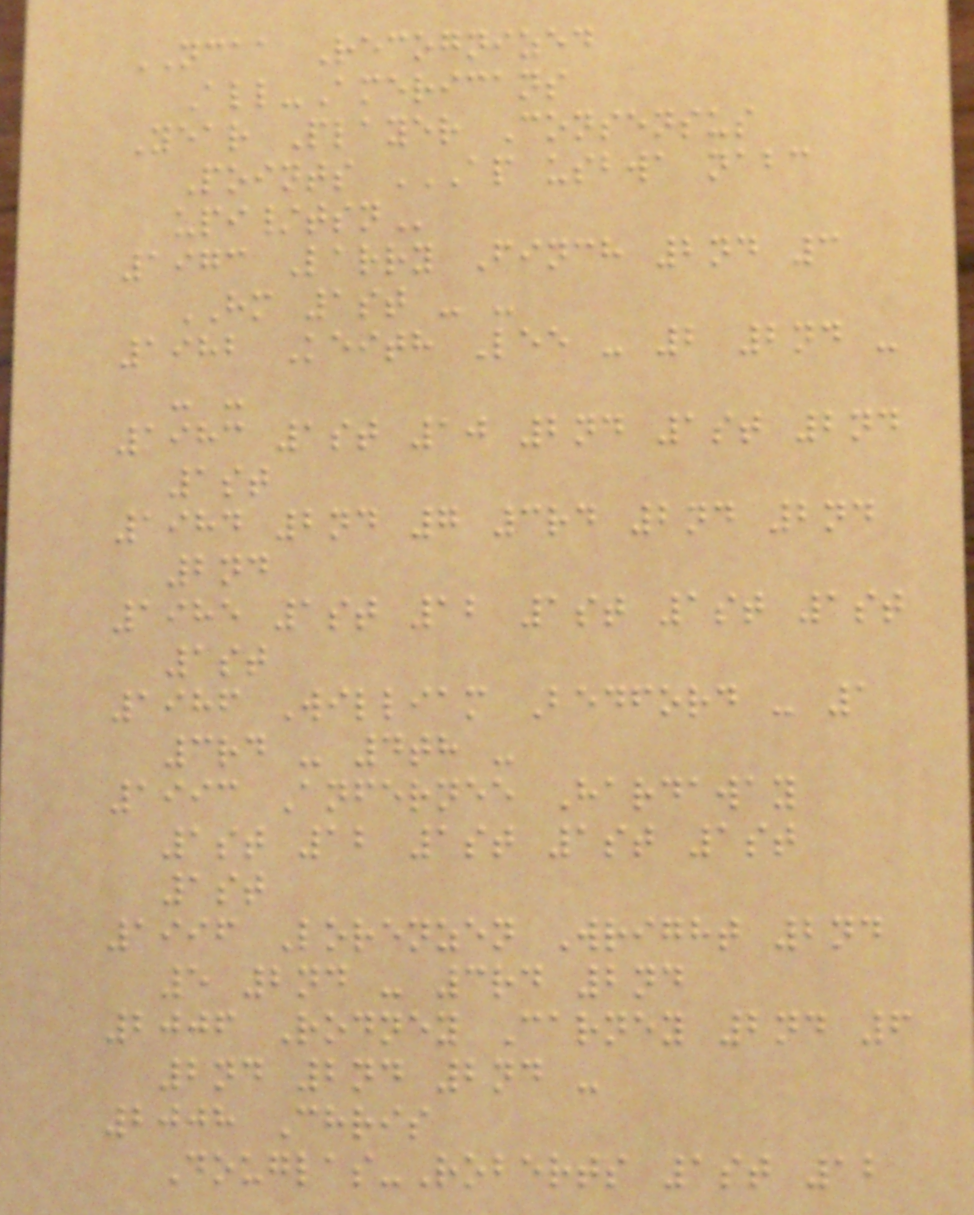NCAA Recognized
All-Americans
Year Player Consensus
Points AP USBWA NABC
UPI/TSN
1973 Larry Finch 2nd 3
HM 1st - -
1982 Keith Lee - 2 2nd -
- -
1983 1st 10 2nd 1st 2nd
1st
1984 2nd 7 3rd 2nd 2nd
2nd
1985 1st 12 1st 1st 1st
1st
1986 William Bedford - 1
3rd - 4th -
1993 Anfernee Hardaway
1st 12 1st 1st 1st
1st
1996 Lorenzen Wright 2nd
5 2nd - 3rd 2nd
2006 Rodney Carney 2nd 6
2nd 2nd 2nd -
2008 Chris
Douglas-Roberts 1st 12
